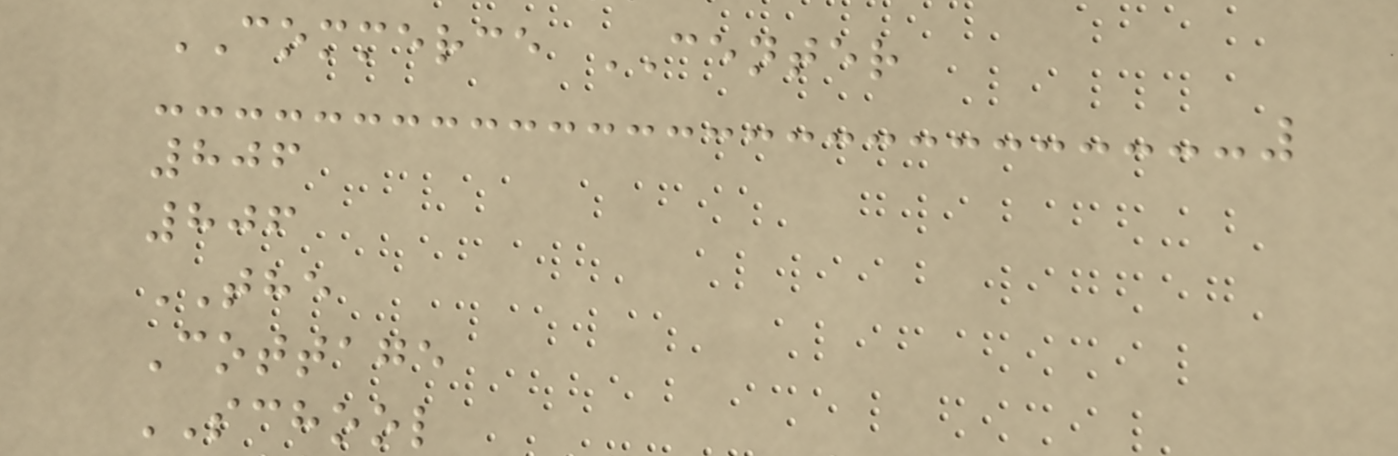COMMERCE CENTER
806
806
THE
Cottage
SCHOOL
